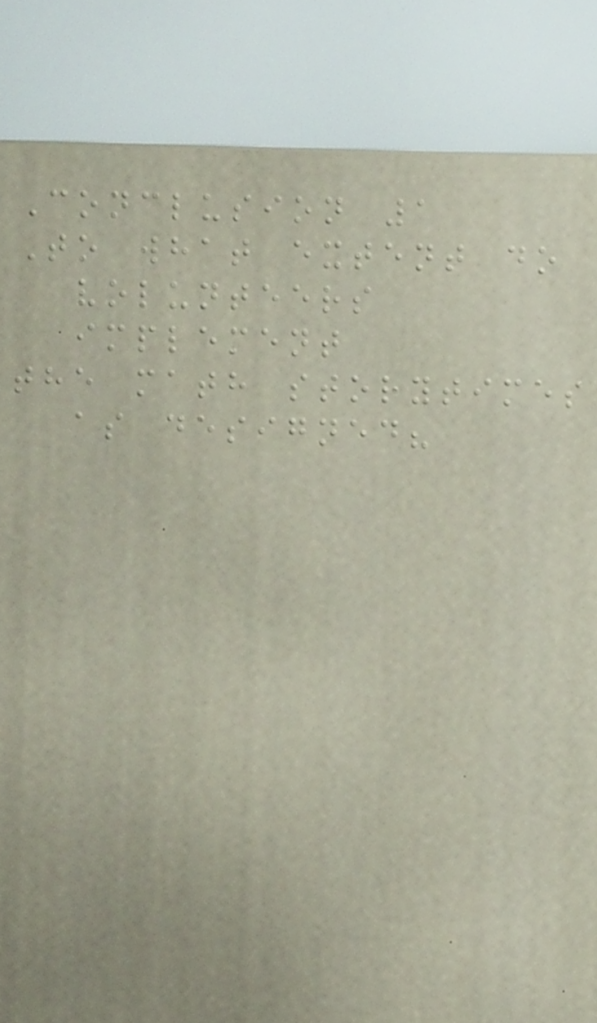Conclusion 1
To what extent do
volunteers
implement
the math storytimes
as designed?
